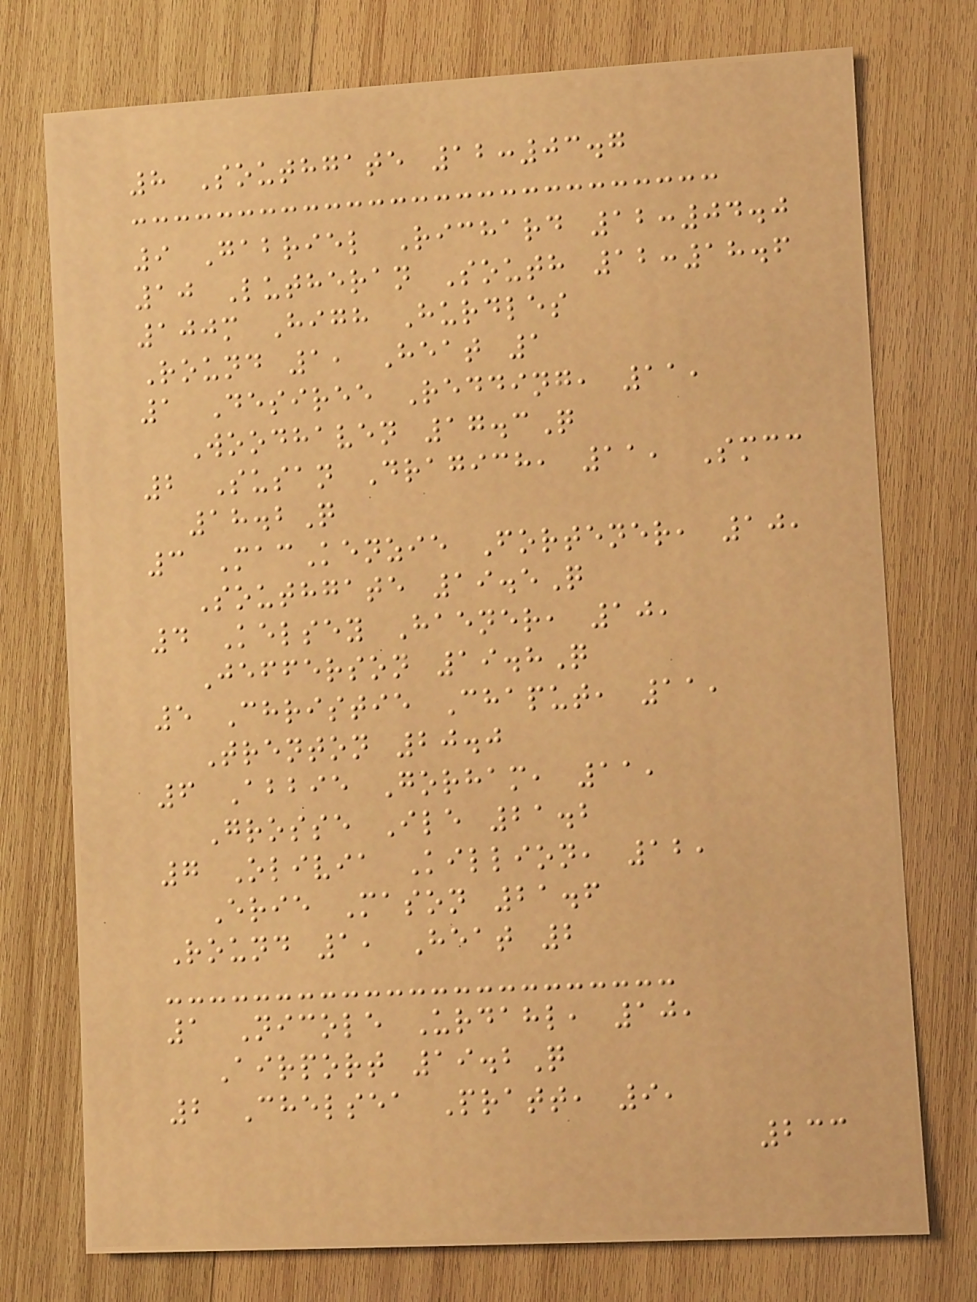8 Southgate 12:03.7
9 Gabriel Richard 12:04.0
10 Lutheran South 12:18.6
100m High Hurdles
Round 1, Heat 1
1 Desiree Redding, 11,
Woodhaven 17.3Q
2 Susan Dragich, 11, Smcc
18.2Q
3 MacKenzie Fortener, 10,
Southgate 19.5Q
4 Kelsey Haener, 10,
Jefferson 19.8Q
5 Christie Chaput, 11,
Trenton 20.0
6 Abbie Gorham, 11,
Grosse Ile 21.2
7 Olivia Killion, 12,
Erie Mason 21.6
Round 1, Heat 2
1 Nicole Urdahl, 10,
Airport 19.2Q
2 Chelsea Pratt, 9,
233
